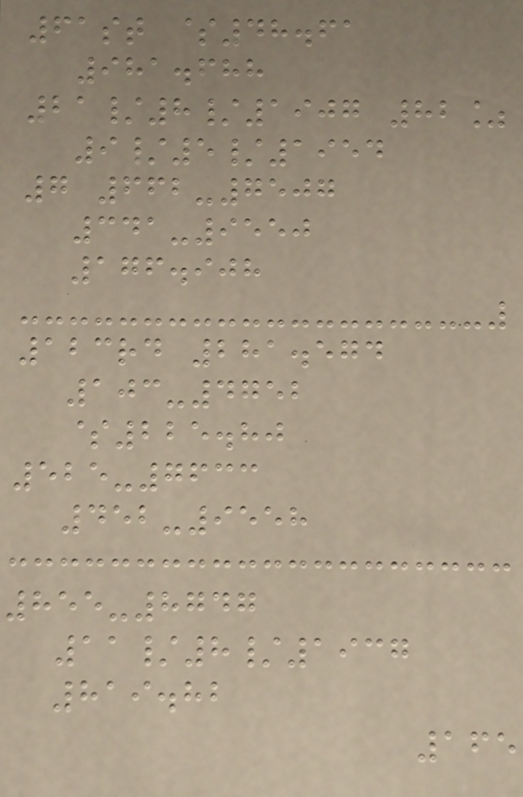61st $48.61
981.688
21/8/1907 82%
9/5/1954
7 662-7507
341-9550
176.908
123rd 281.574
103-4752
$225.80
525-7633
452-9558
855-8747
11/8/1937
819.82
165
